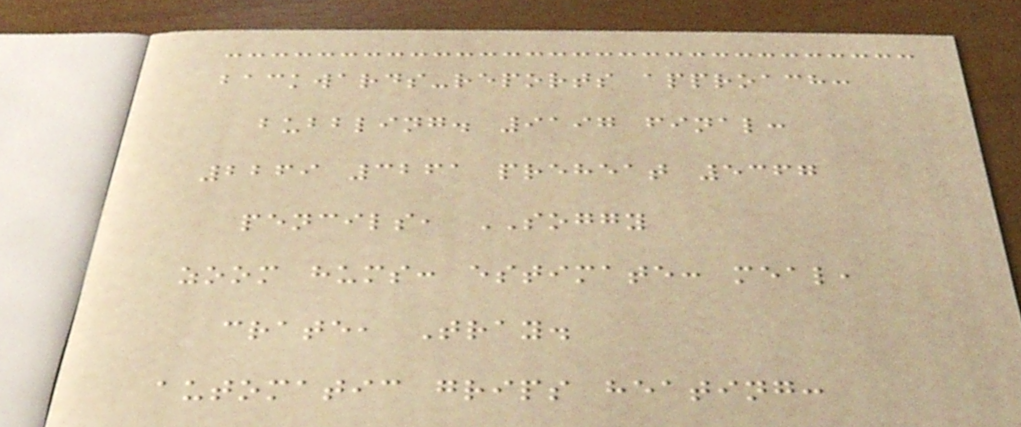backwards-reports approach:
bubbling. 9197 final:
2269 3261 preheat 5367
pencils, SOGGY
zoom hums: estimate: meal,
crate, Tray.
automatic grips heating:
